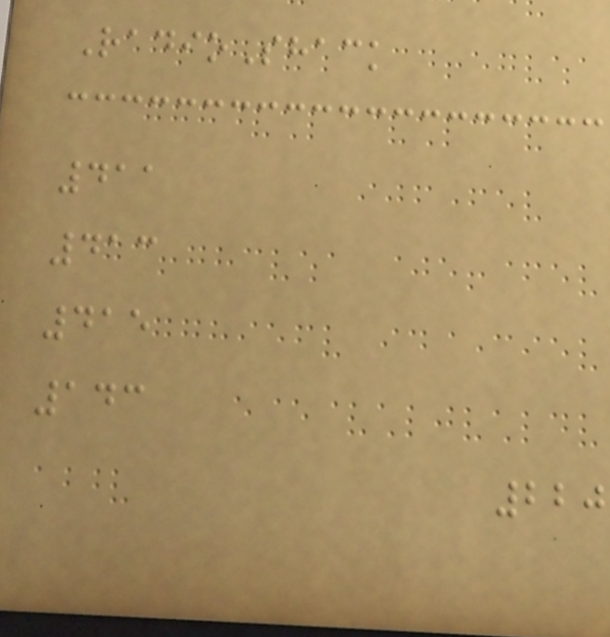RadioShack
411
413
415
143
220
